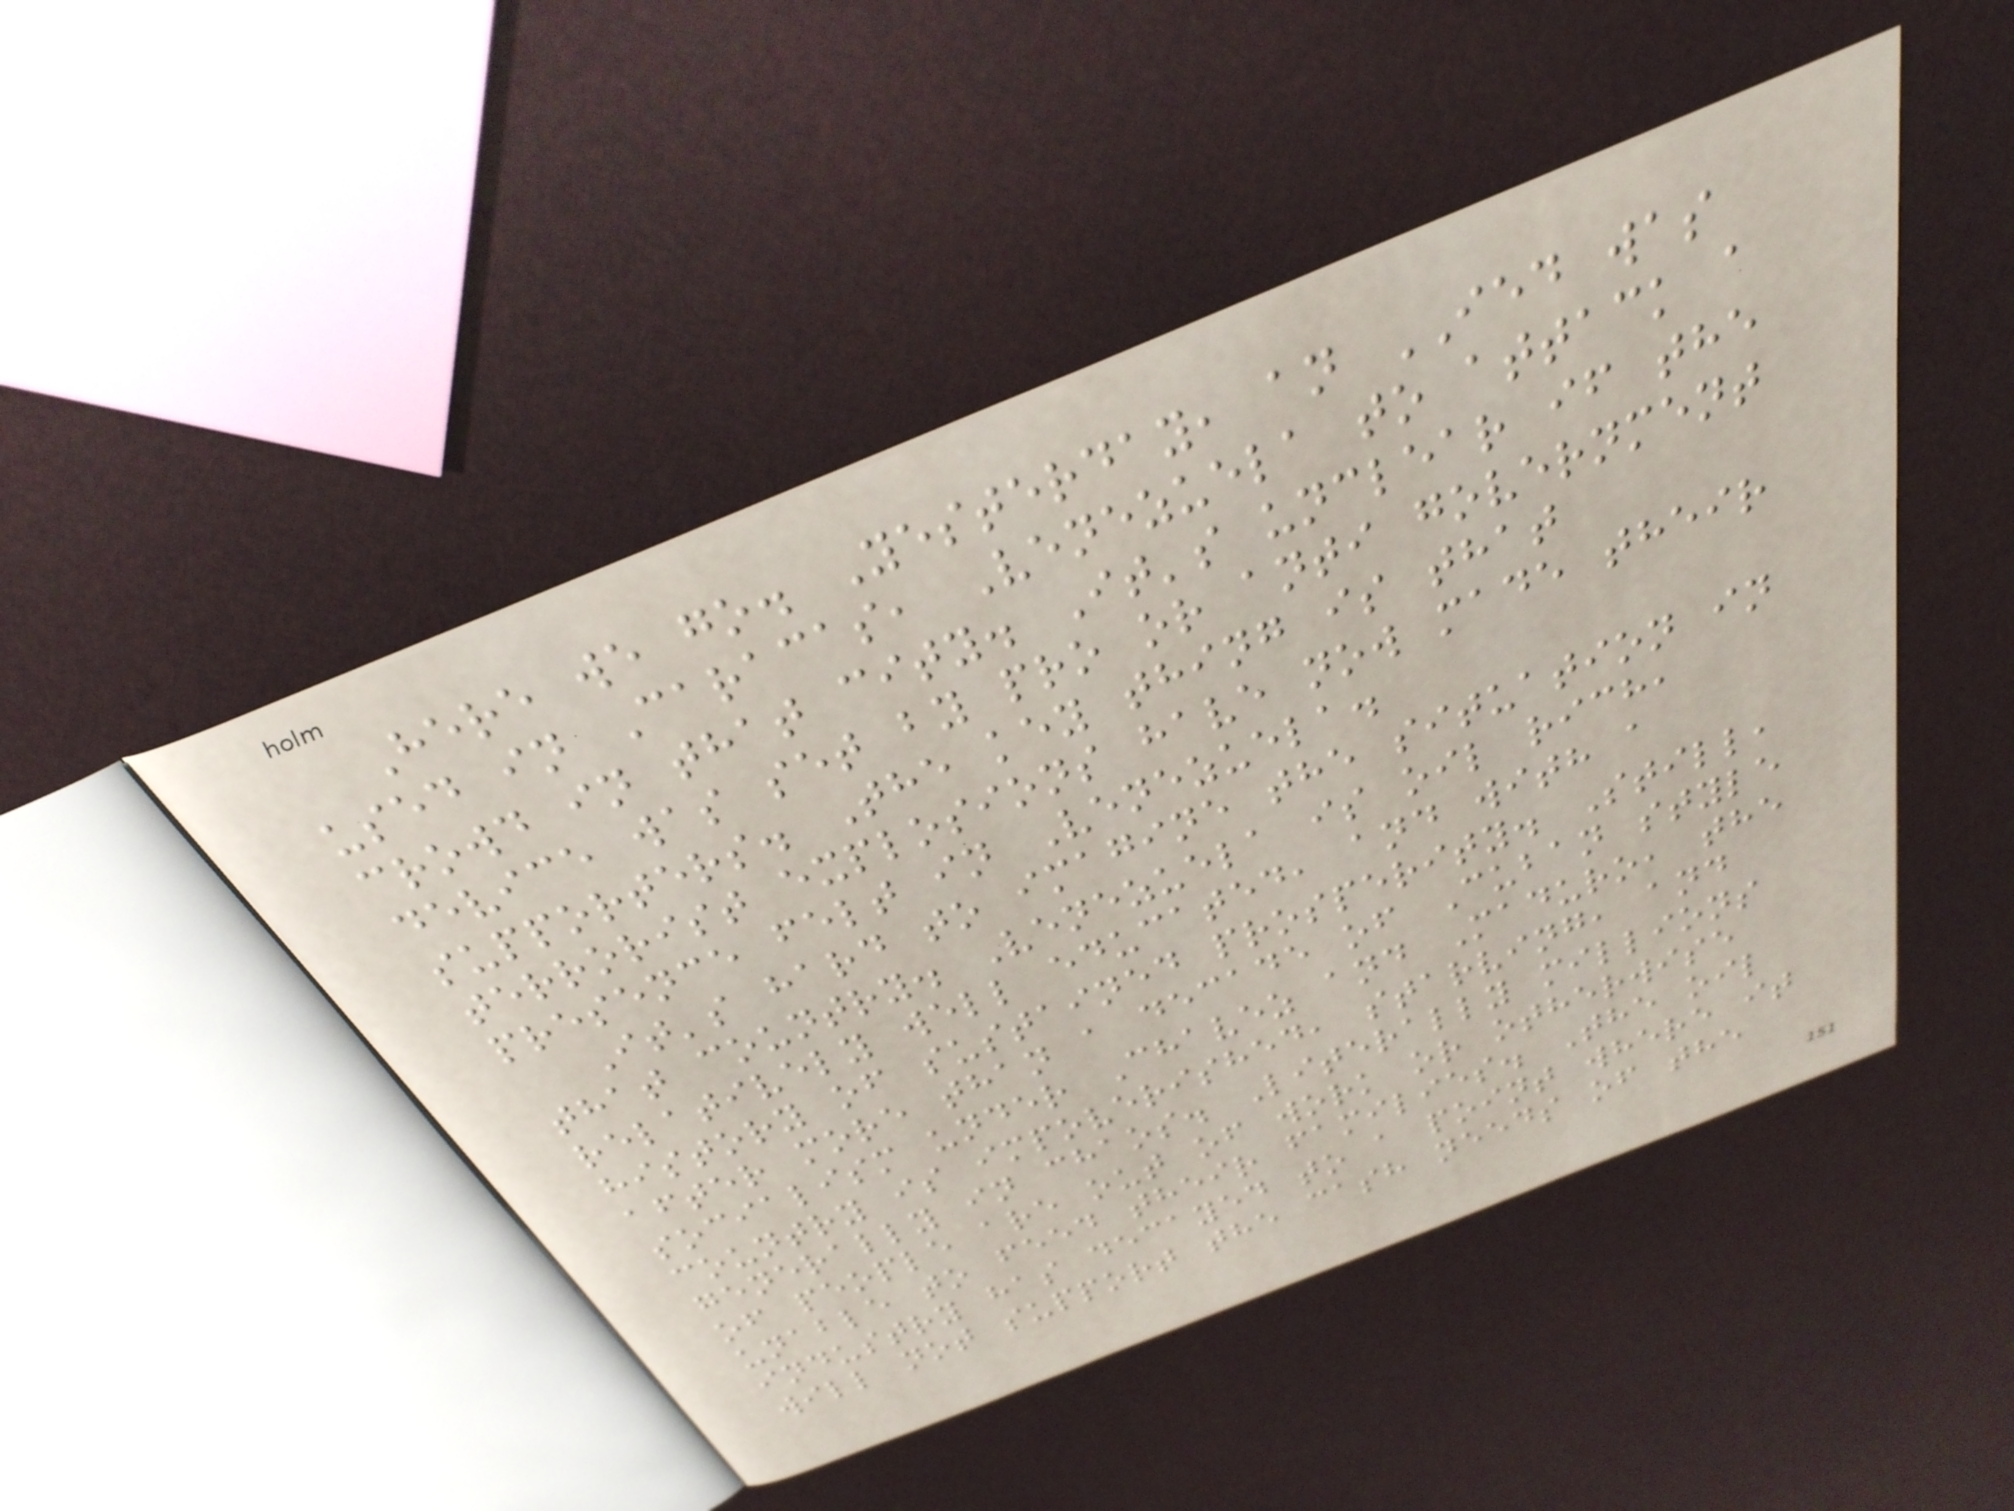Here we go. Yesterday, an IED was
used in Caracas, Venezuela to attack a
crowd in that city. It's unclear if the
device was set by pro or anti government
supporters. The key thing is that
terrorist explosions have now made their
presence felt in Venezuela.
It's hard to imagine the situation in
that country. Venezuela is oil rich,
relatively well educated, and with a
history of sustained prosperity. Still,
after more than a decade of Cuban style
socialism under Chavez and Maduro, the
country is impoverished, starving, and
generally in chaos. Literally millions
of people are out of work or otherwise
unable to feed their families. The oil
industry has decayed to a point where it
will not support the cash needs of the
